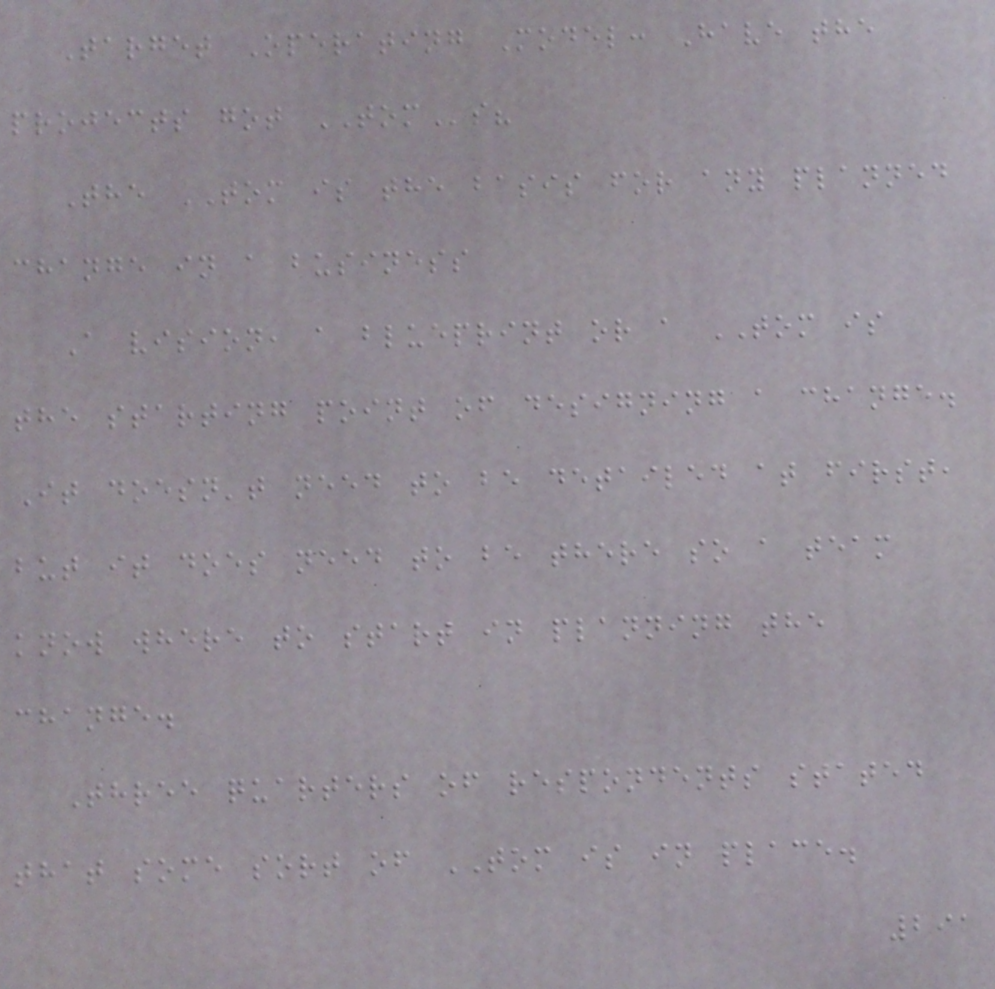Target Operating Model: Have the
projects got TOMs?
The TOM is the basis for any planned
change in a business
A vision, a blueprint or a TOM is
the starting point of designing a change.
It doesn't need to be detailed at first,
but it does need to be there so a team
know where to start in planning the
change.
Three quarters of respondents stated
that some sort of TOM is in place.
291
